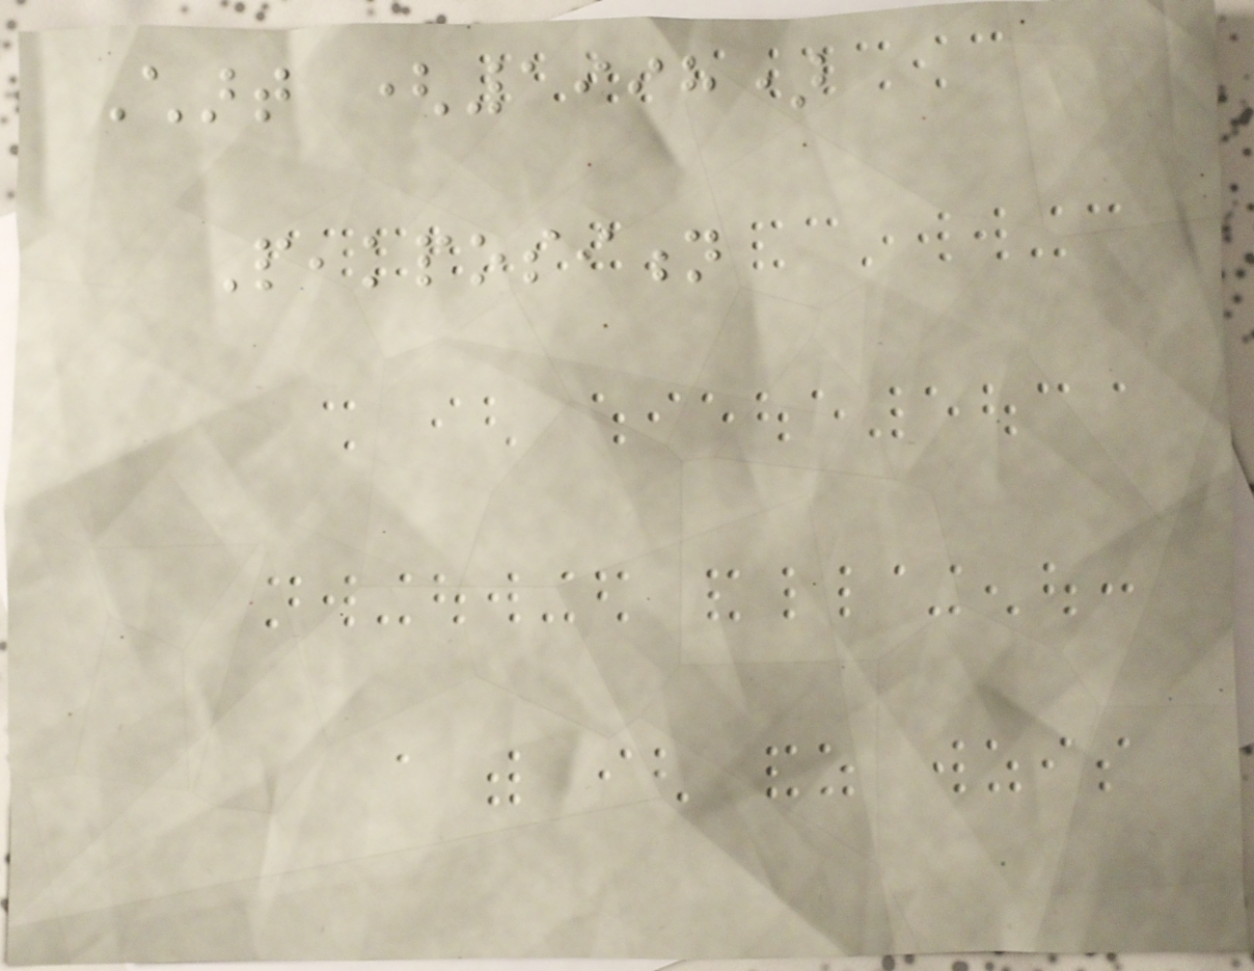Chart (1998)
Peakposition
